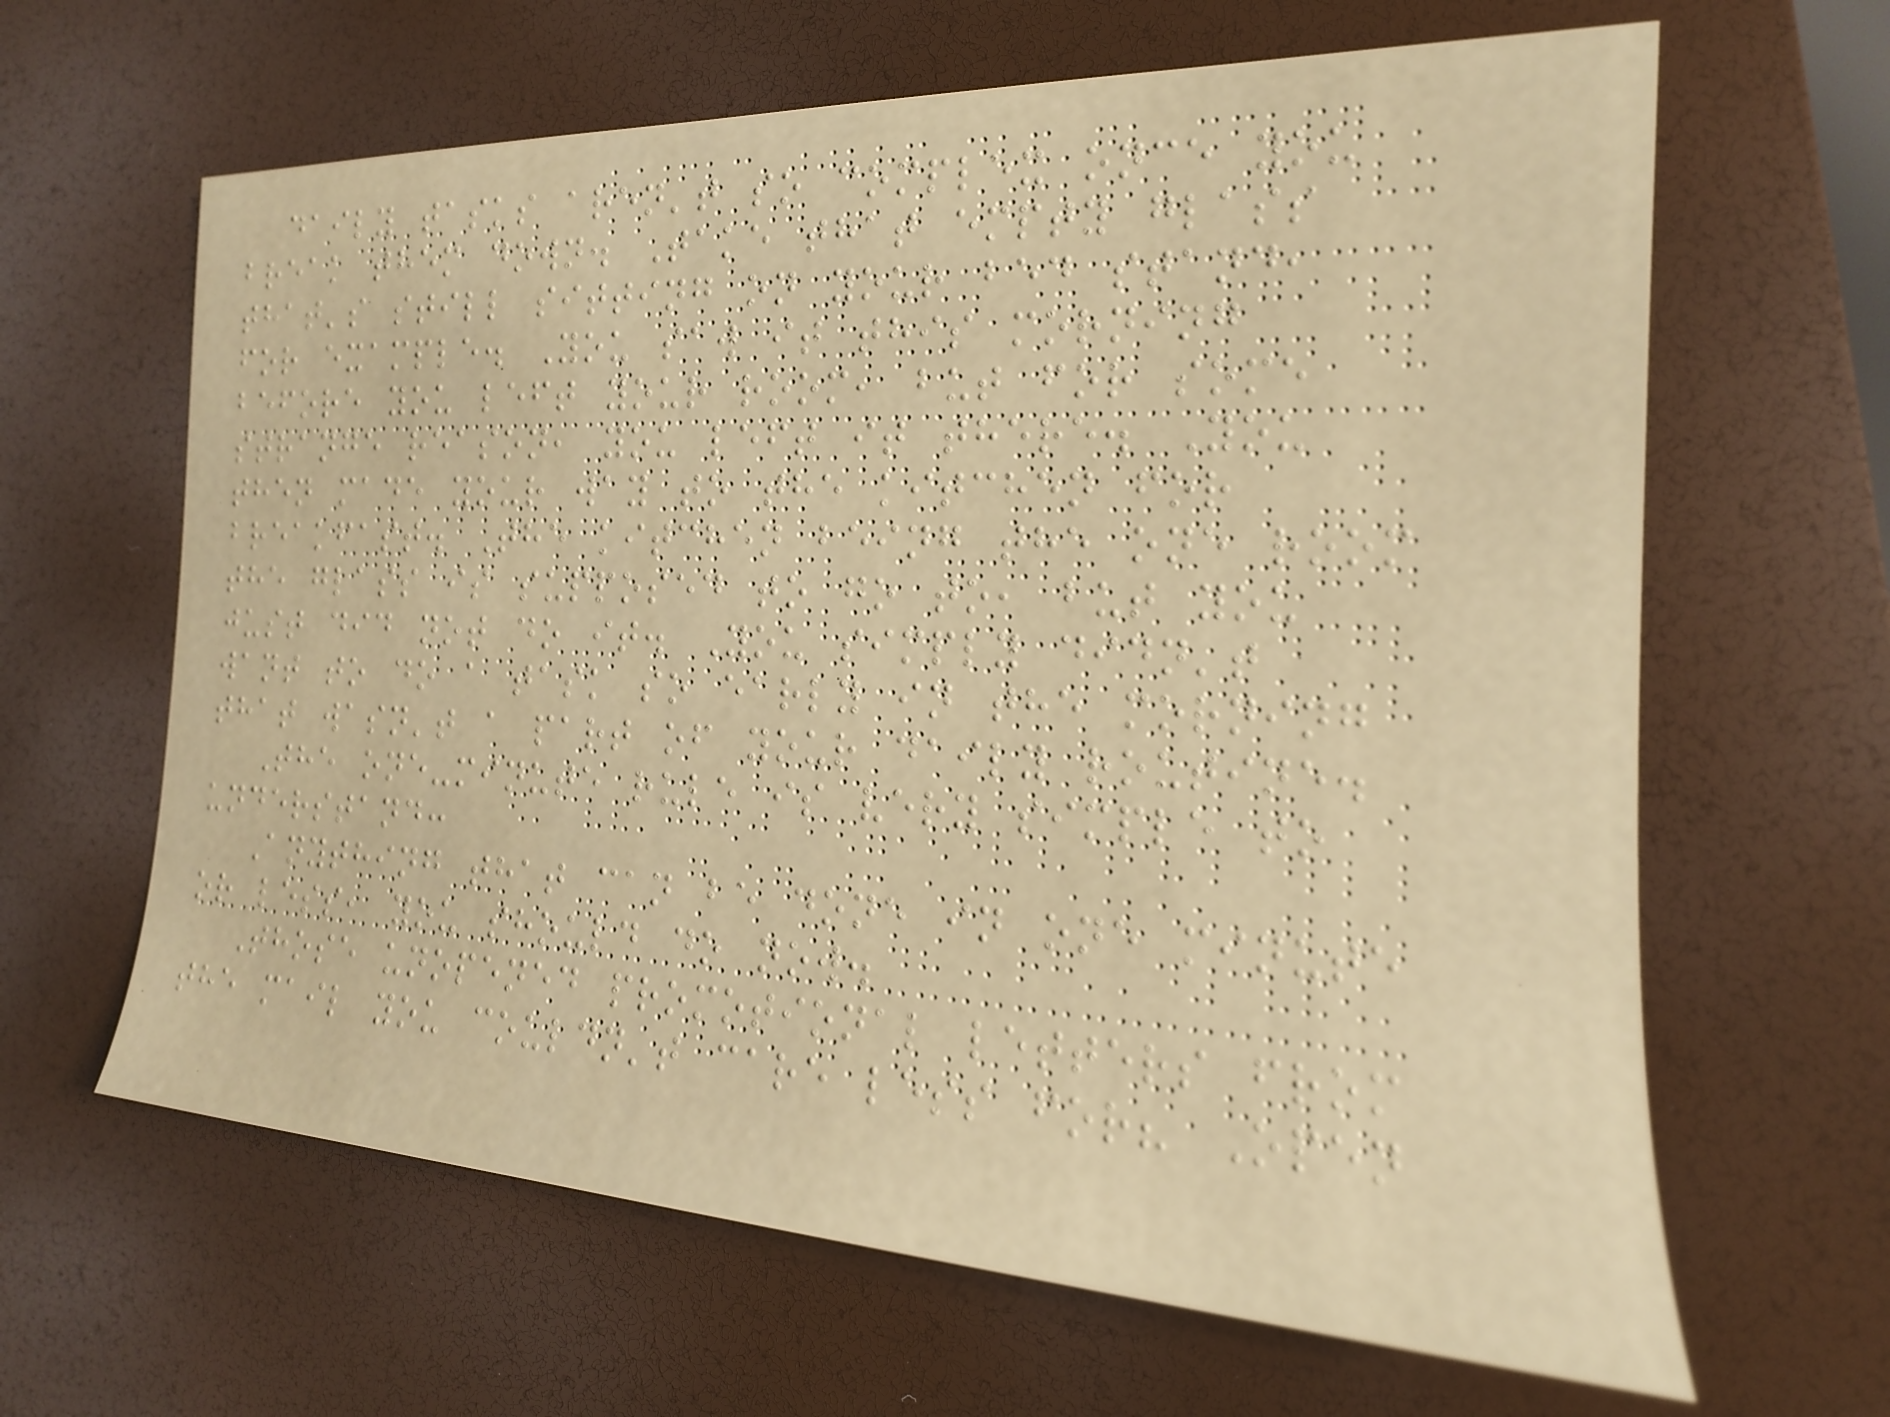daily tasks aren't so complex once you
break them down. Take that empty glass
that's still sitting on your bed stand,
for example. You saw it this morning
before you left your room, but for some
strange reason, you left it there. You
then made your way to the kitchen for
breakfast. The kitchen being the one room
the glass is supposed to go to, but you
just did not do it. You simply didn't
want to do a task so early in the morning
that wasn't a part of your daily routine.
The one-minute rule is very simple to
understand:
Anything that can be done in one minute
or less, you should do now.
Those unopened promotional letters from
the mail you couldn't care less for? Open
